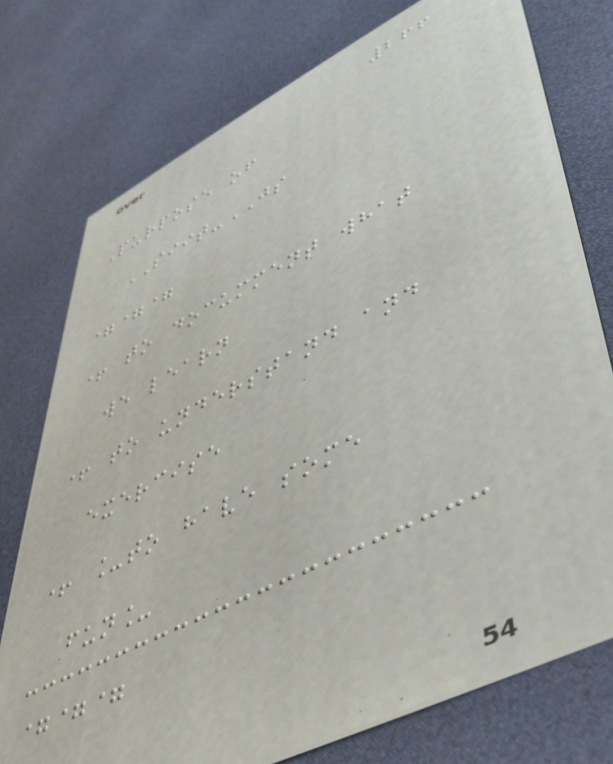266
Purpose of
SIIT-JS
===
+ to documment what
we learn
+ to understand and
exercise
+ _to have some
fun_
===
